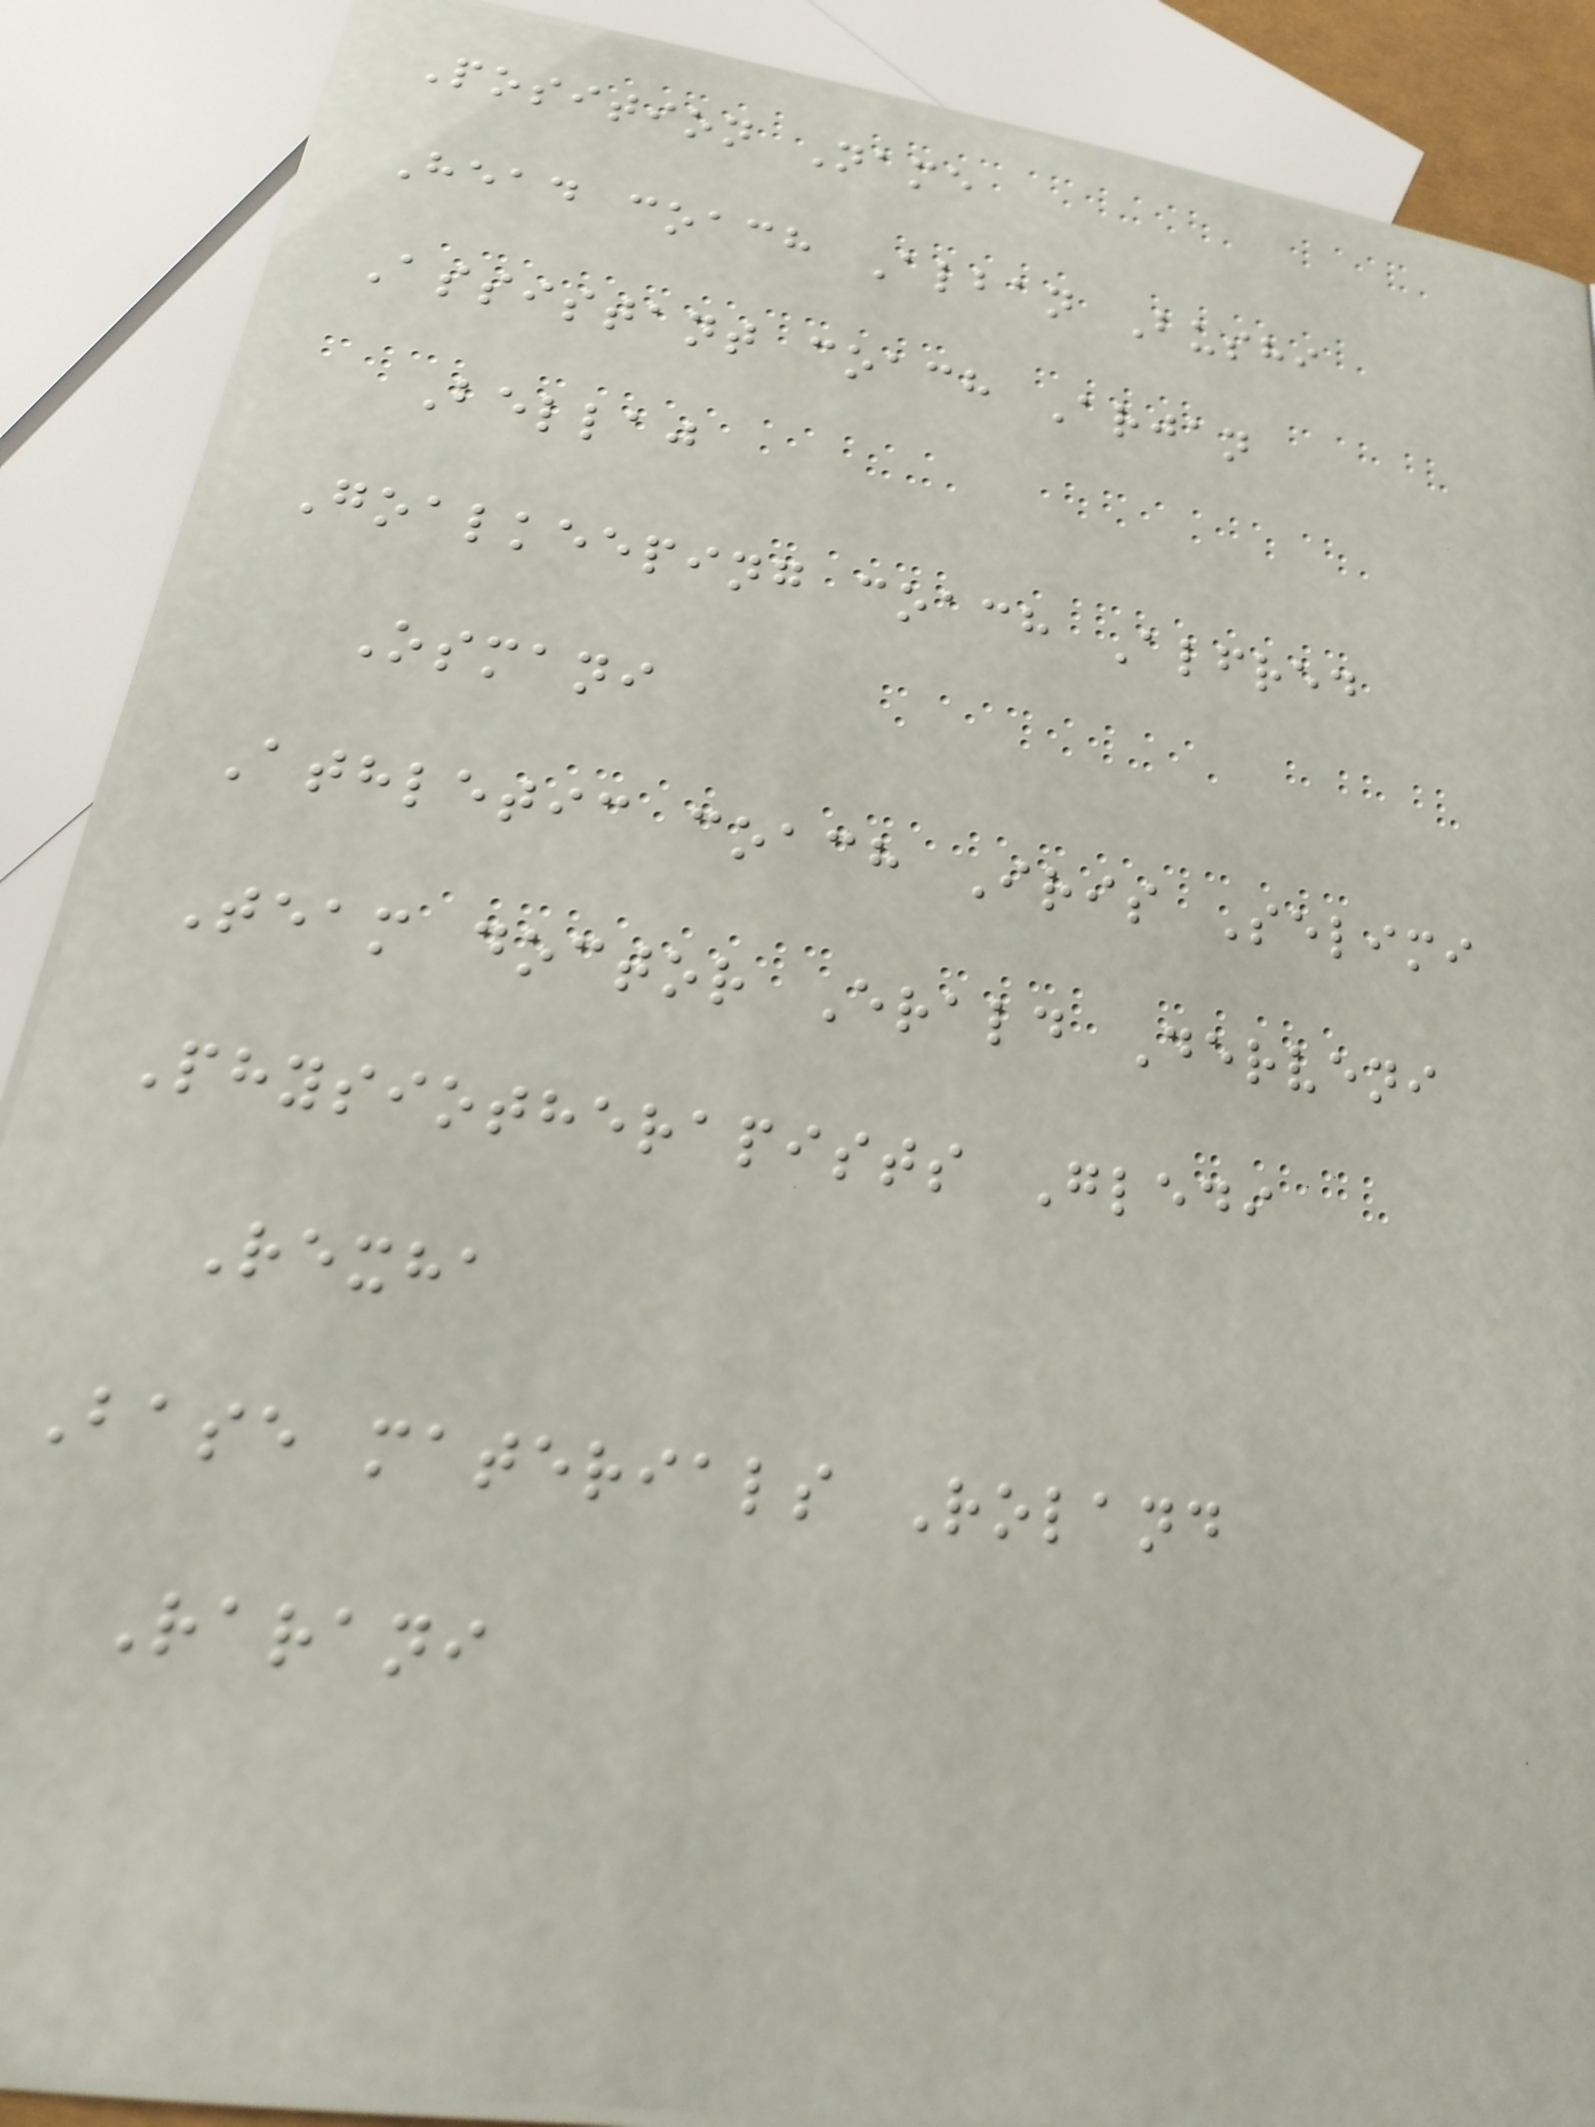Position Name
Head coach Alban Bushi
Assistant coach Arjan
Bellaj
Goalkeeping coach Alfred
Osmani
Athletic coach Iris Selimi
Team doctor Erald Derveni
Physiotherapists Gledi
Rexha
Base materials Roland
Rarani
